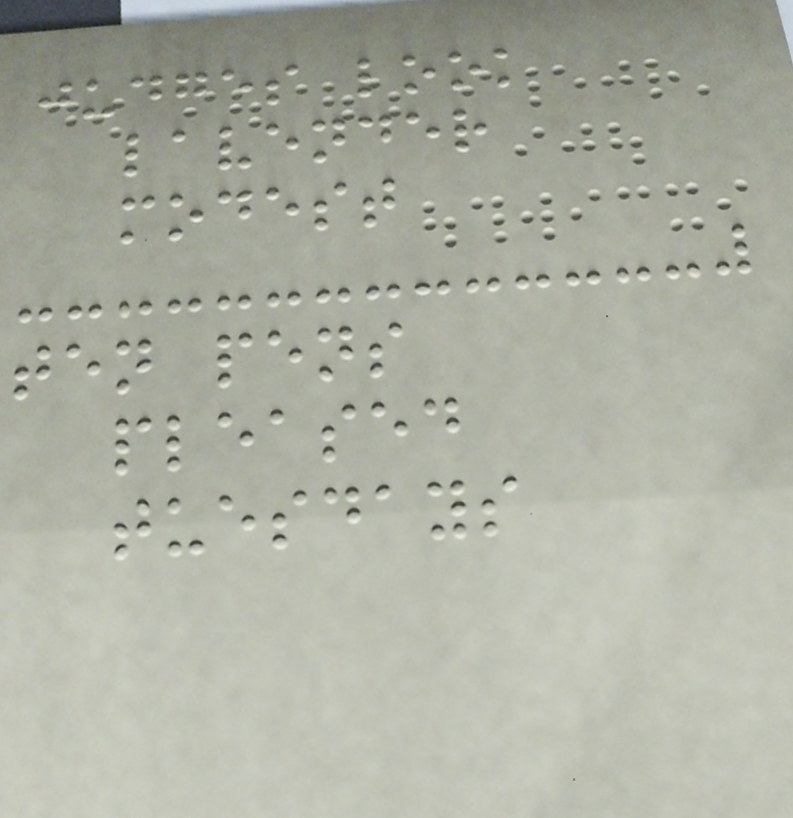judges look
lavender
modest
ten pens
pleased
tuesdays
